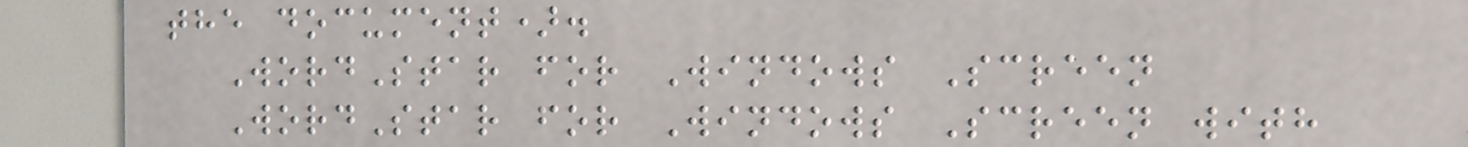the document).
WordStar for Windows Screen
WordStar for Windows Screen with
